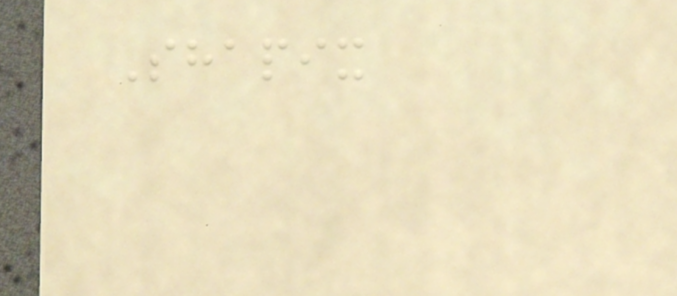Shapix
